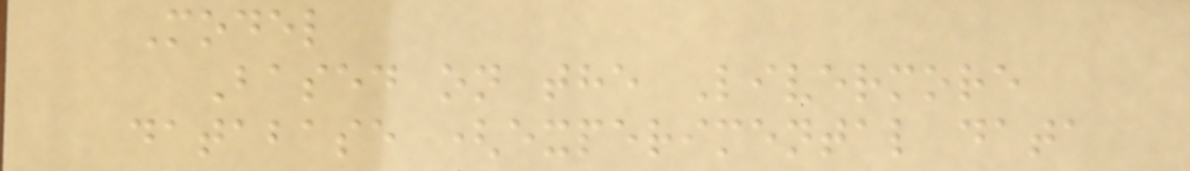Model
Based on the Livermore
database (experimental data
